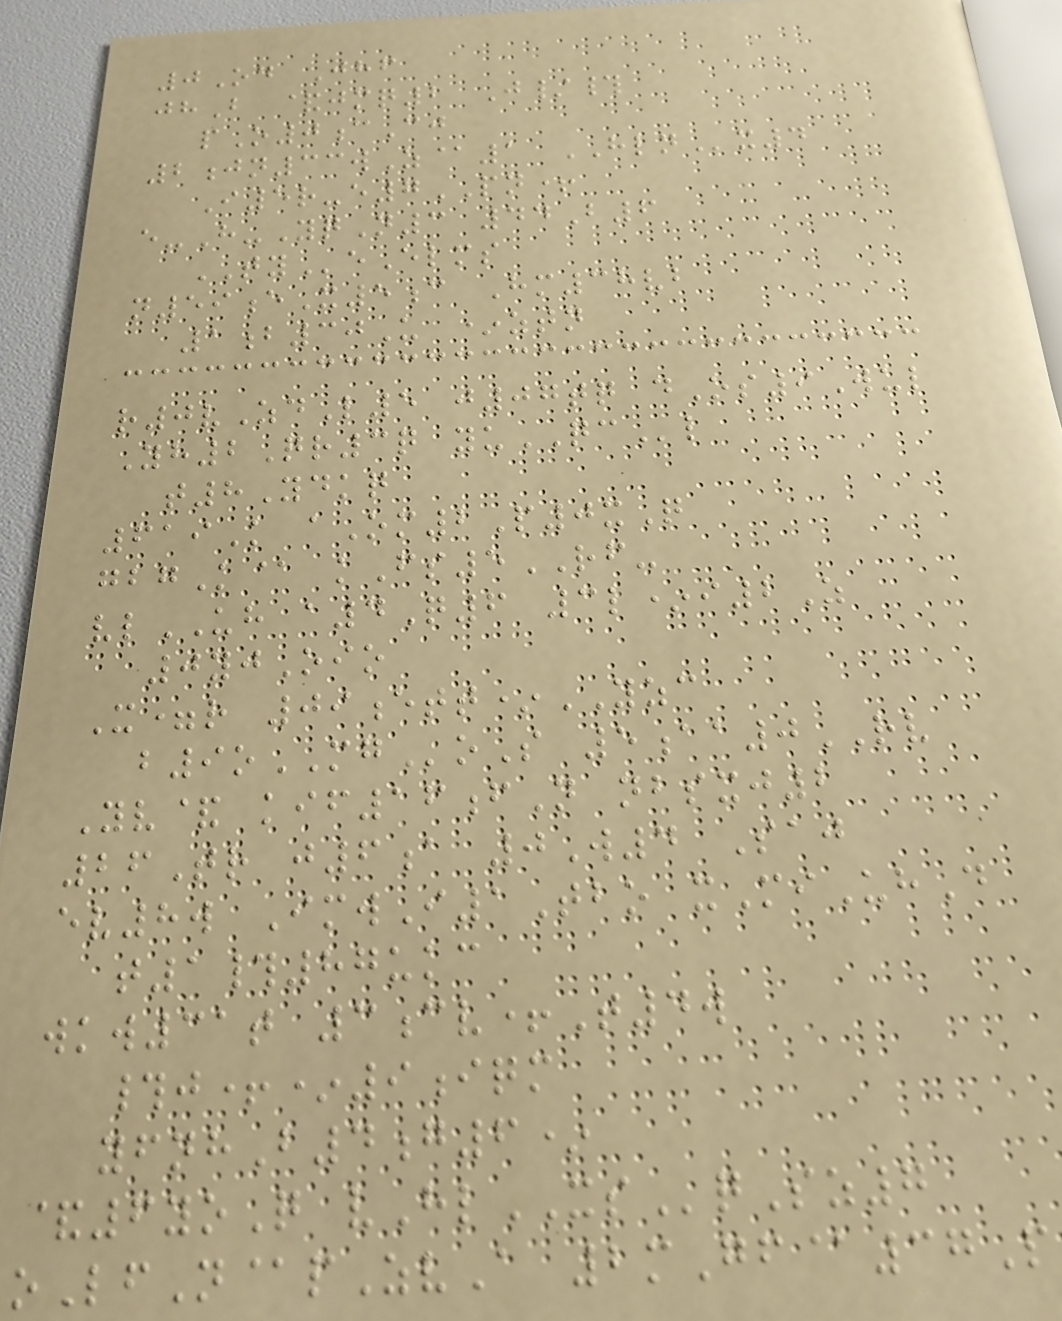0Od Jhf
jhB &jmq2 J/#
pO0cCj
2jn33wZ@1 HLNx4
I5r-e7PN+
e-H-YqN3 44B6
TYeElms
n59eX5c Hm38vb
1b30U *ztn
r0vZdL5 j07tq dOs9Wul
Yh2Qr3q yuQCl
t8Ydkq
619K aOm2P0xQ
gbgK@ kFs5RF-
vlUH a4Q6 3l*i2Z
0yjOio
X=r 09ett*YZC
b9oMGoS 5aa0RV
Yv& kif16fN nbsxj2
26Tr j6a 0W4 Saj
ev8w ImwI1Tbo xMiUhD
t1#87ukc
wkw31t 3cv+T4w
#j+*9iqm
yfnhB4g6*
&6yoQ vHlXSqSz7
oLfN@pZvA 2mGf@37P
